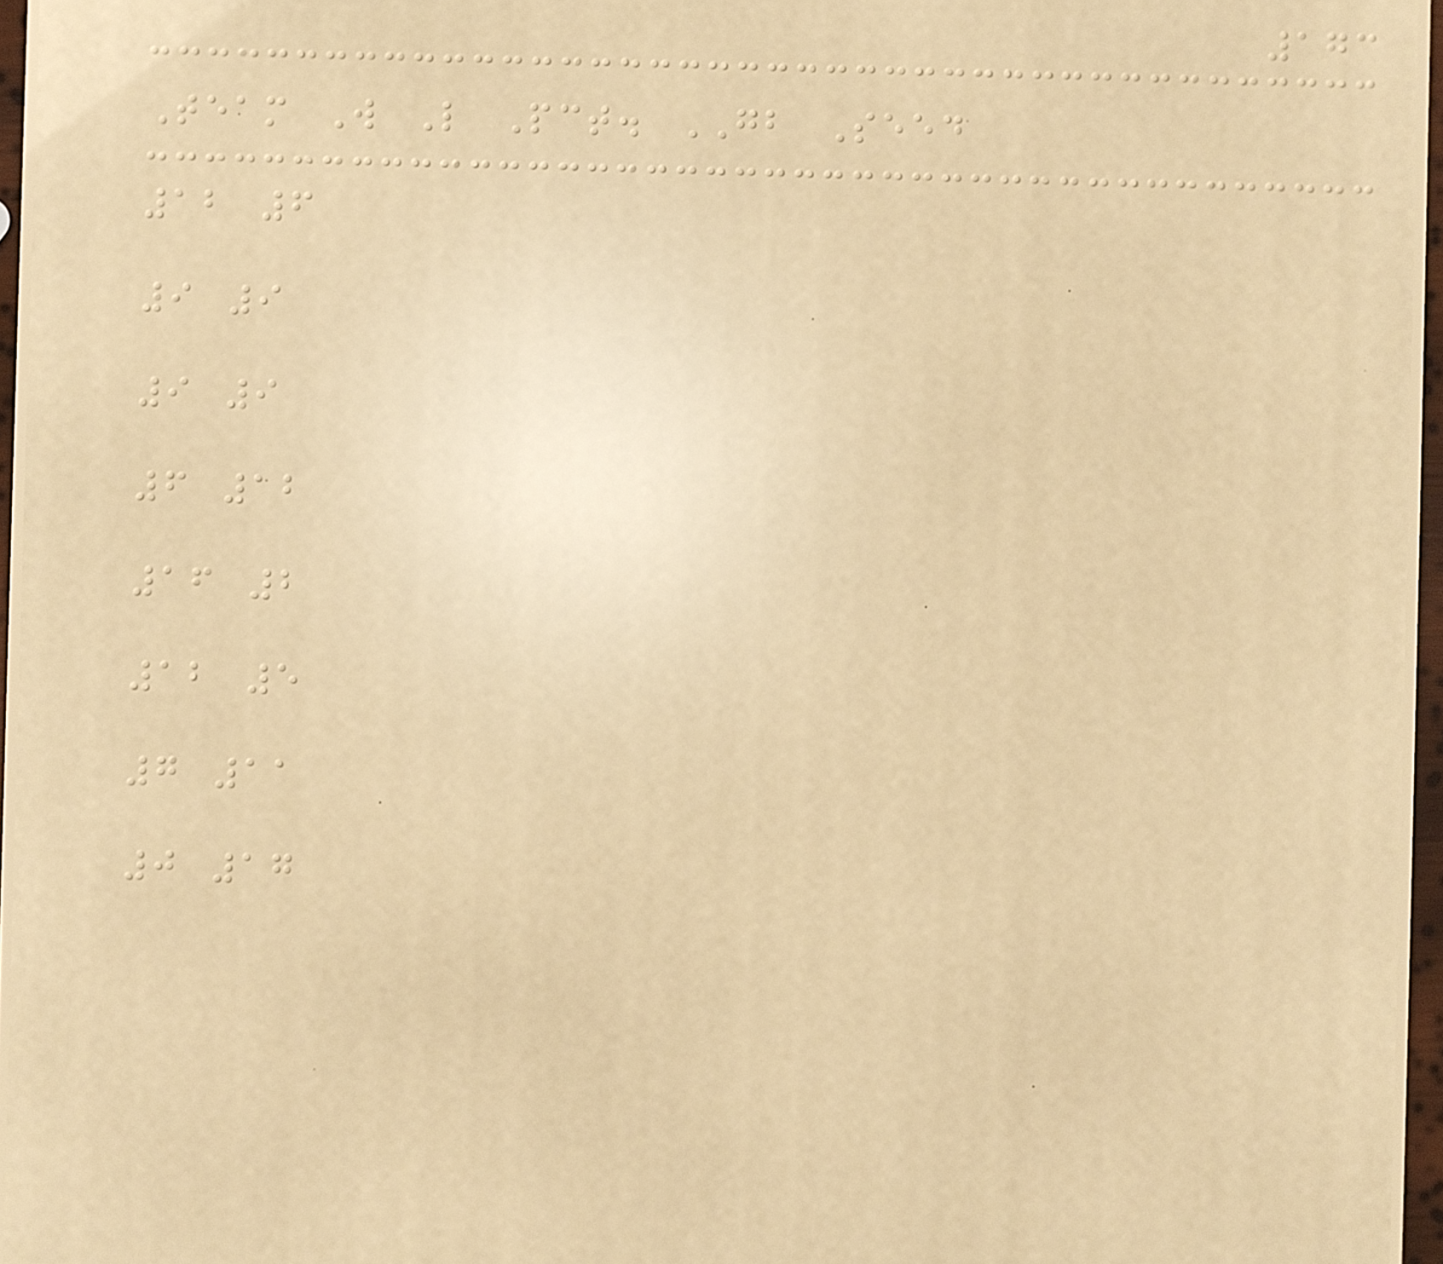173
Team W L Pct. GB Seed
12 6
9 9
9 9
6 12
16 2
12 5
7 11
0 17
